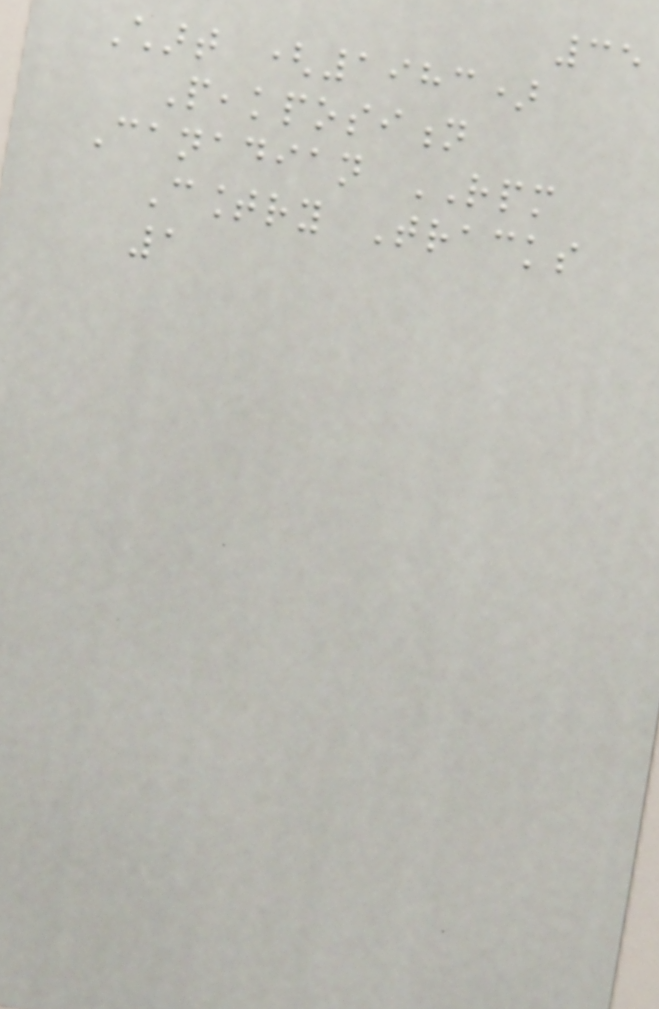35
Chart (1983)
Peakposition
Canadian RPM
Country Tracks
1
